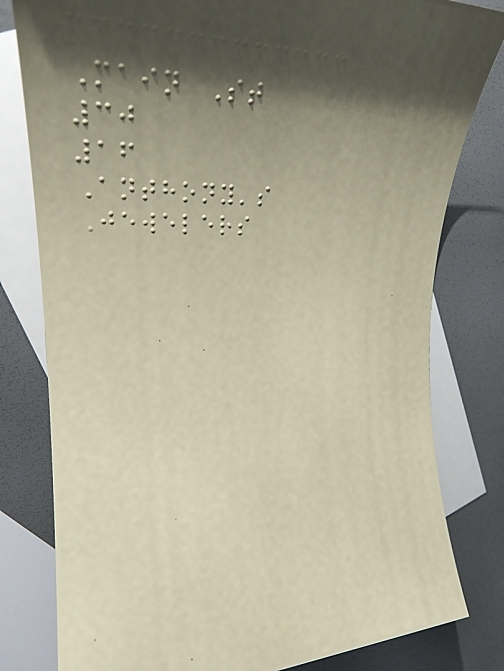Main St
30
16
Anthony's
Jewelers
